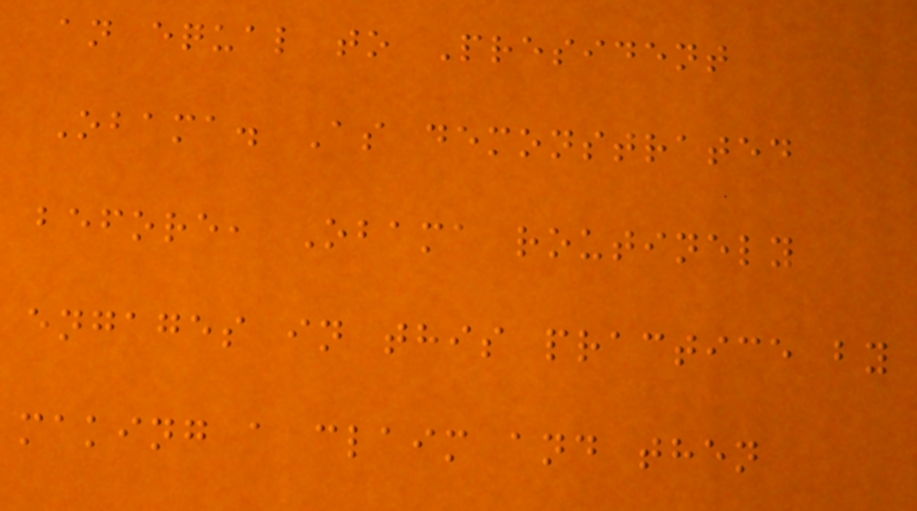an equal to President
Obama. As demonstrated
before, Obama routinely
engages in this practice by
making a claim and then
